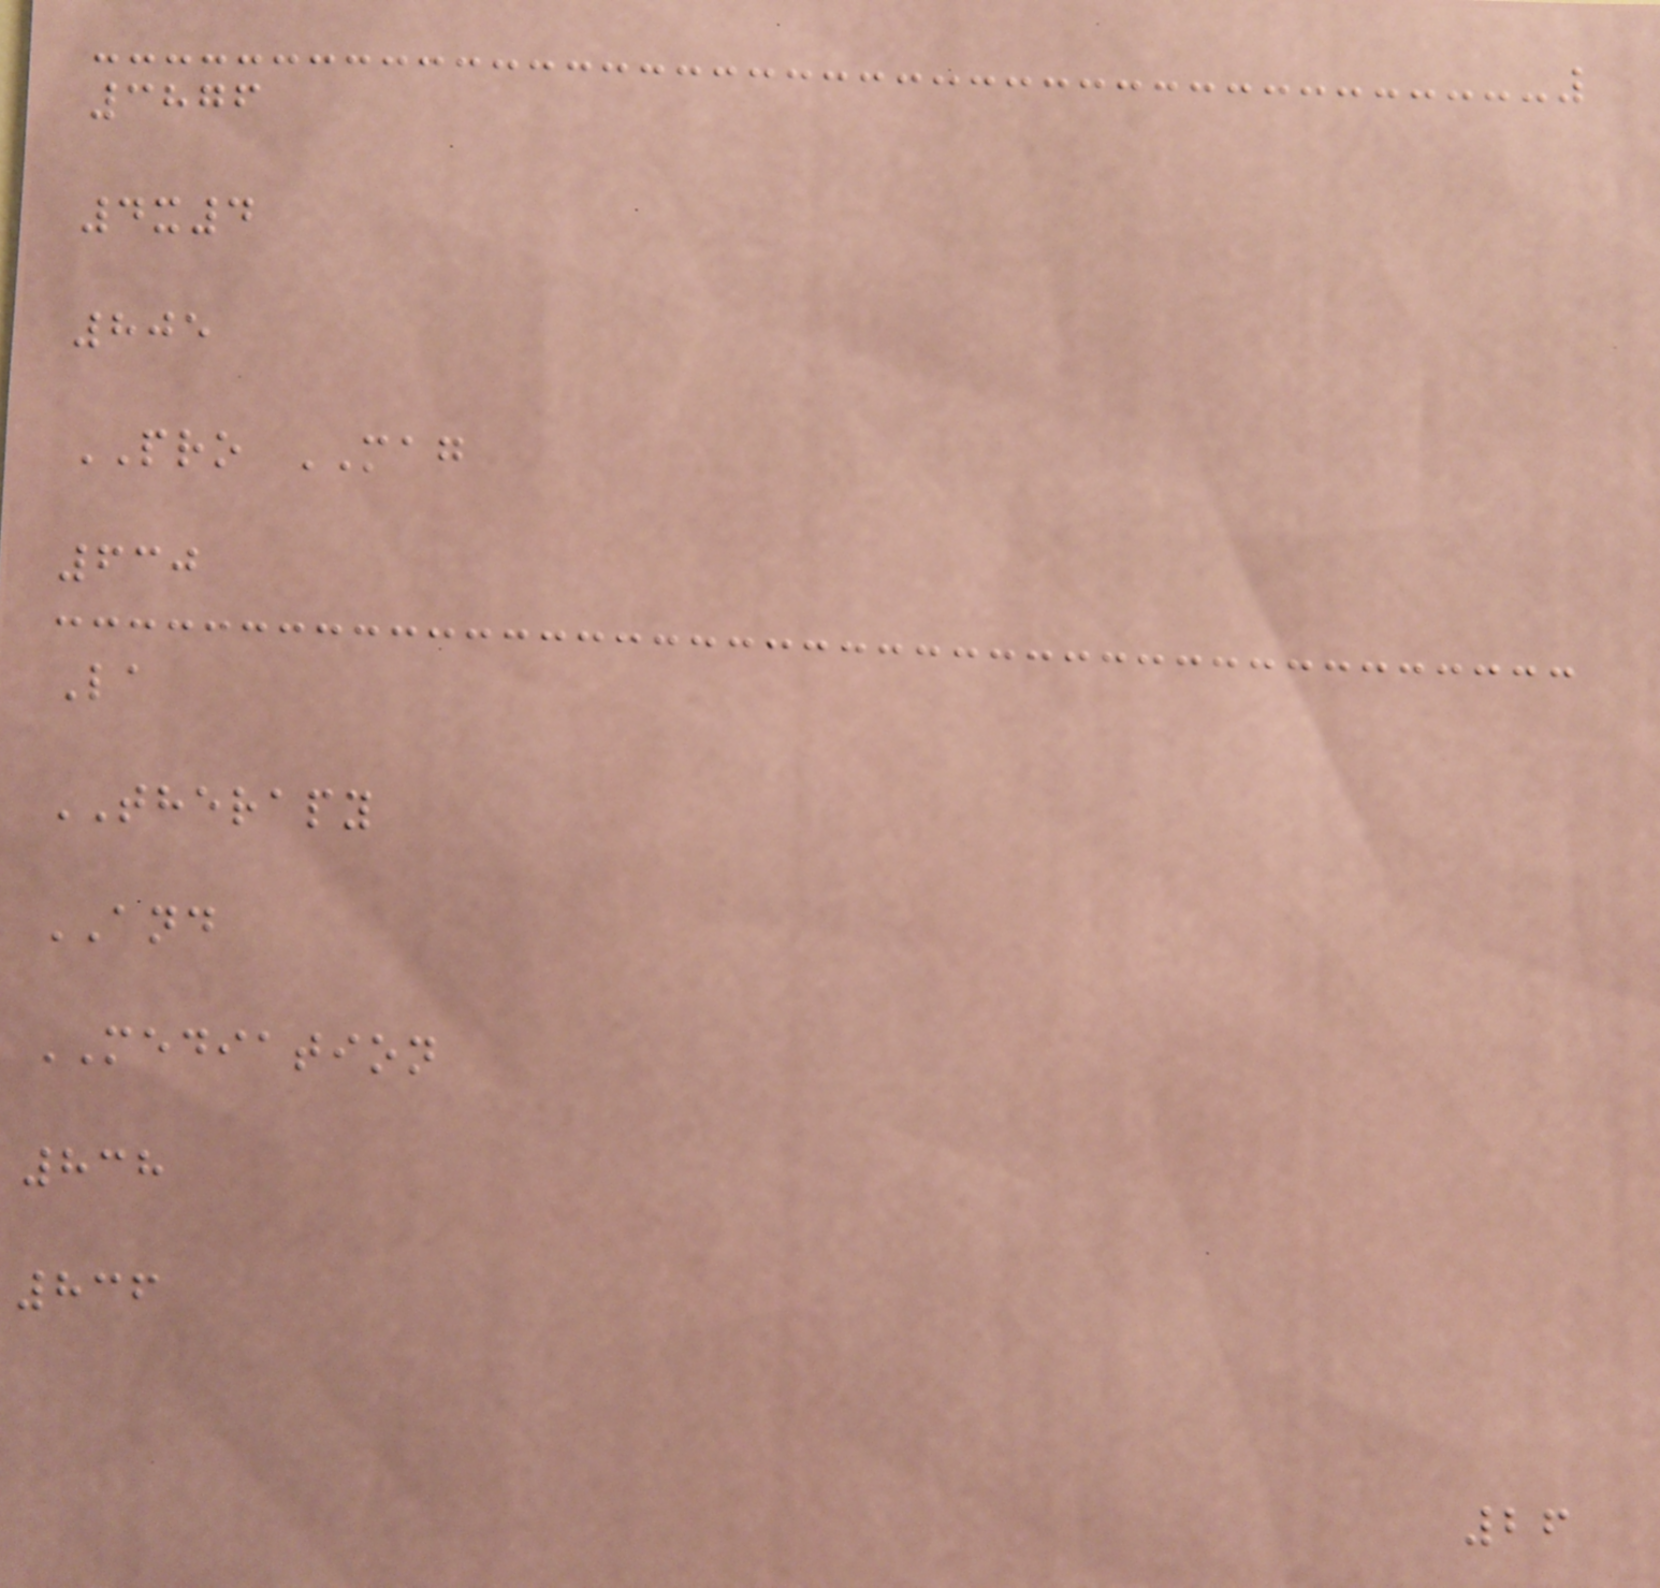3876
4x4
805
PRO MAG
630
La
THERAPY
AND
MEDIATION
838
836
26
